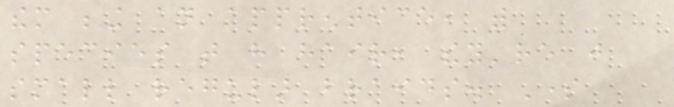them being an apprentice, with
species that have hair, they're just
small regular braids. Some
